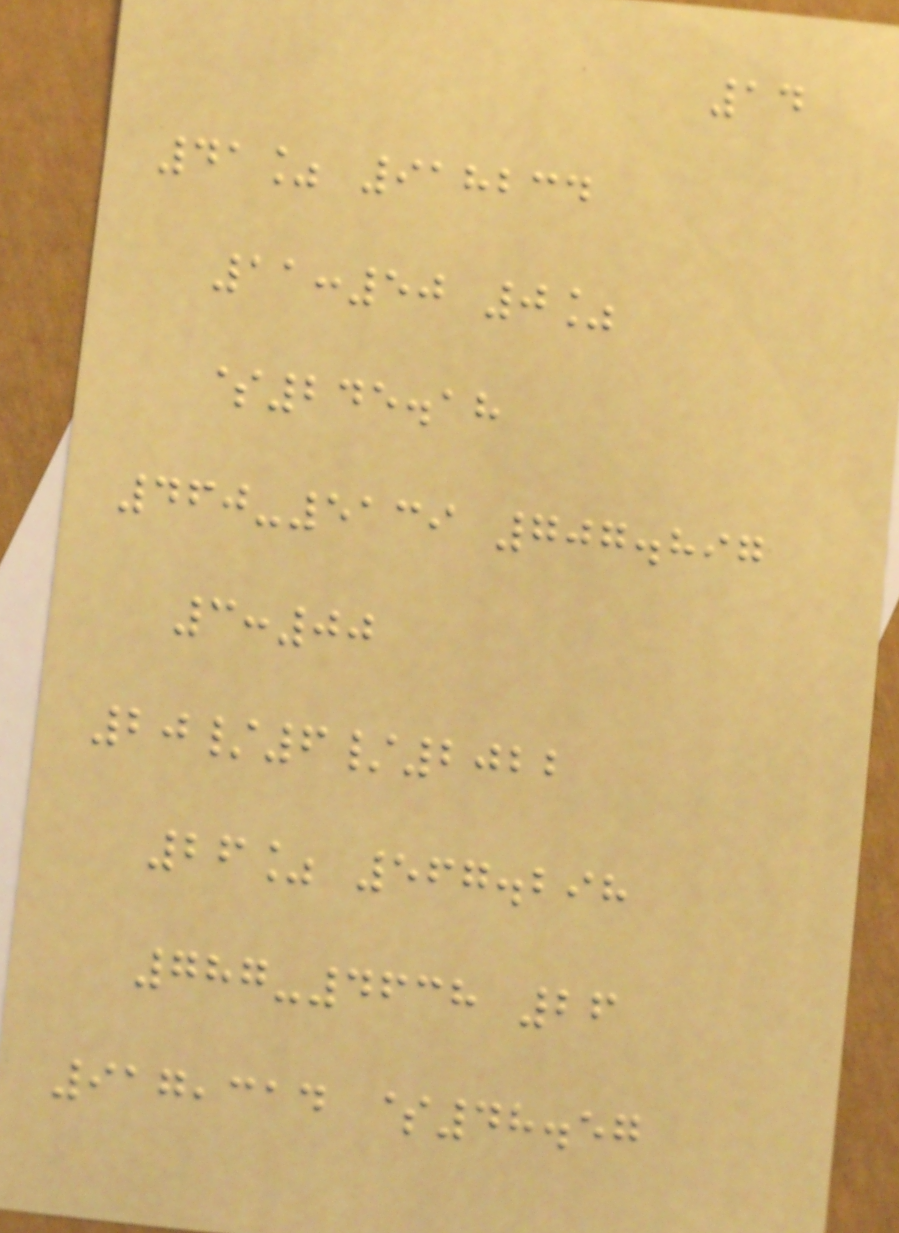14
41% 918234
11:50 0%
$245.18
460-5139 707.897
3:00
20/6/2022
26% 567.298
787-4638 26
917,314 $48.57
